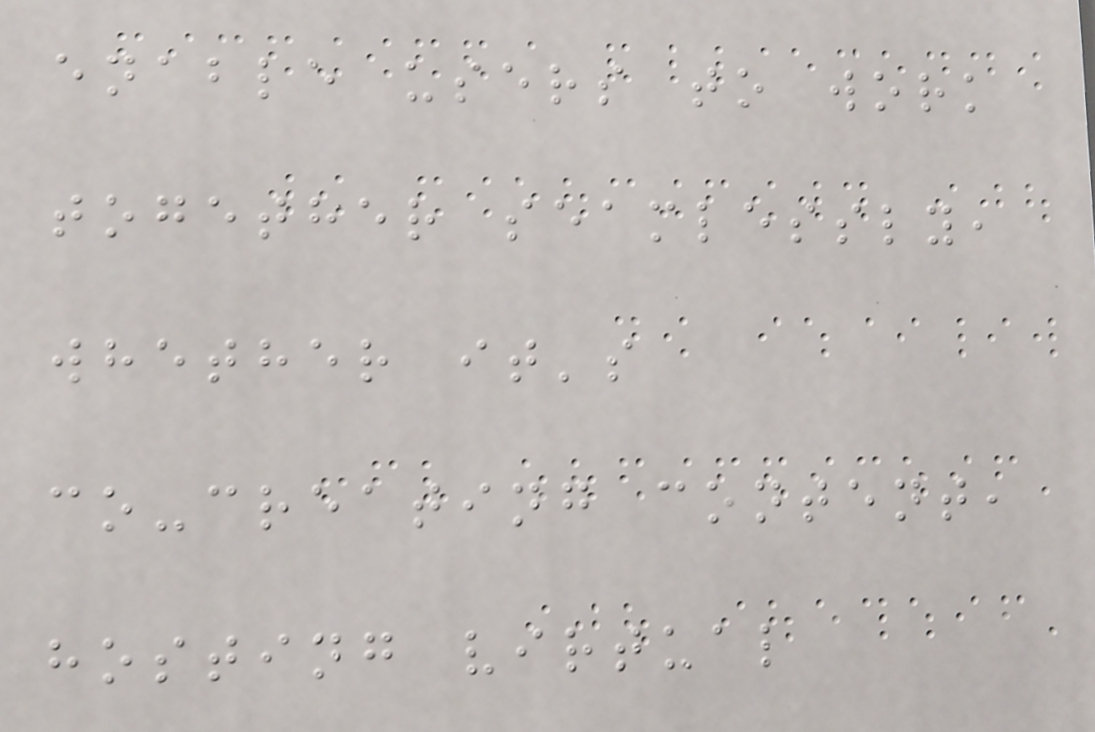enable users to work
together seamlessly,
whether it's
co-creating content,
hosting virtual
